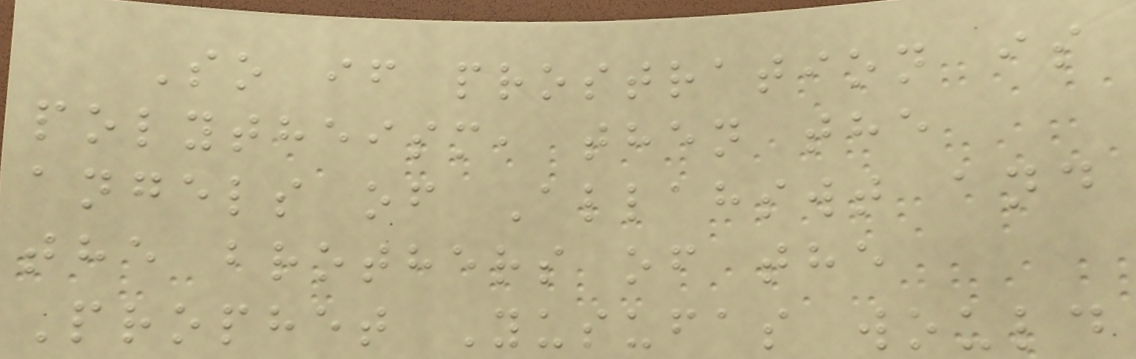So if prostration is
polytheism, then the
angels of Allahswt and
the brothers of the
Prophet Yusufas would
